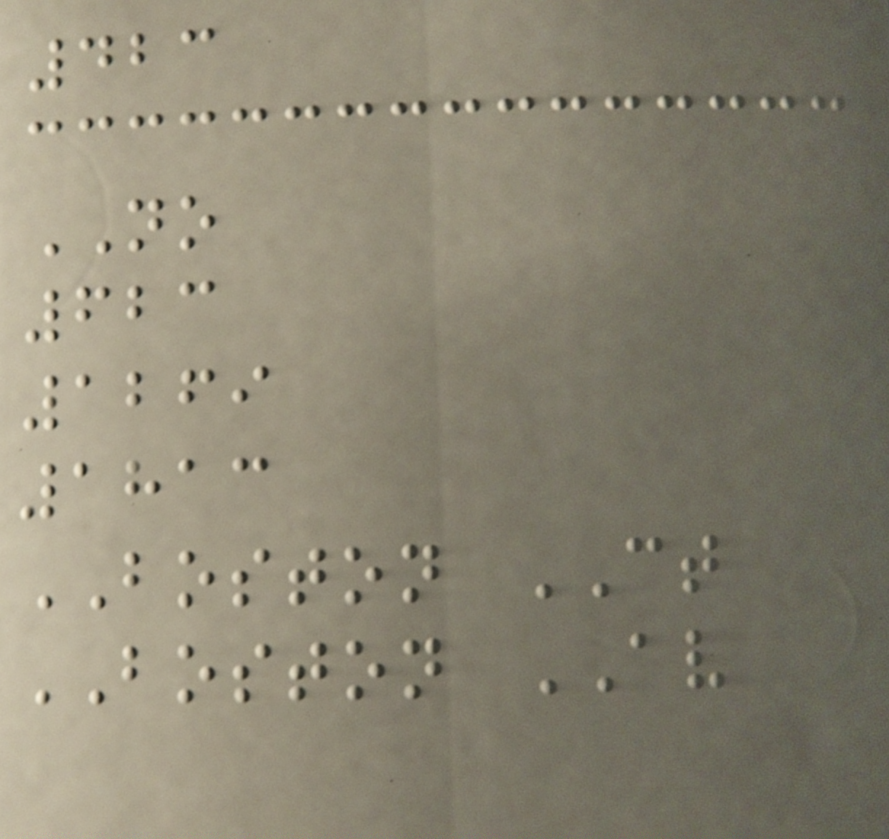423
NO
623
1269
1813
BOSTON CT
BOSTON AV
